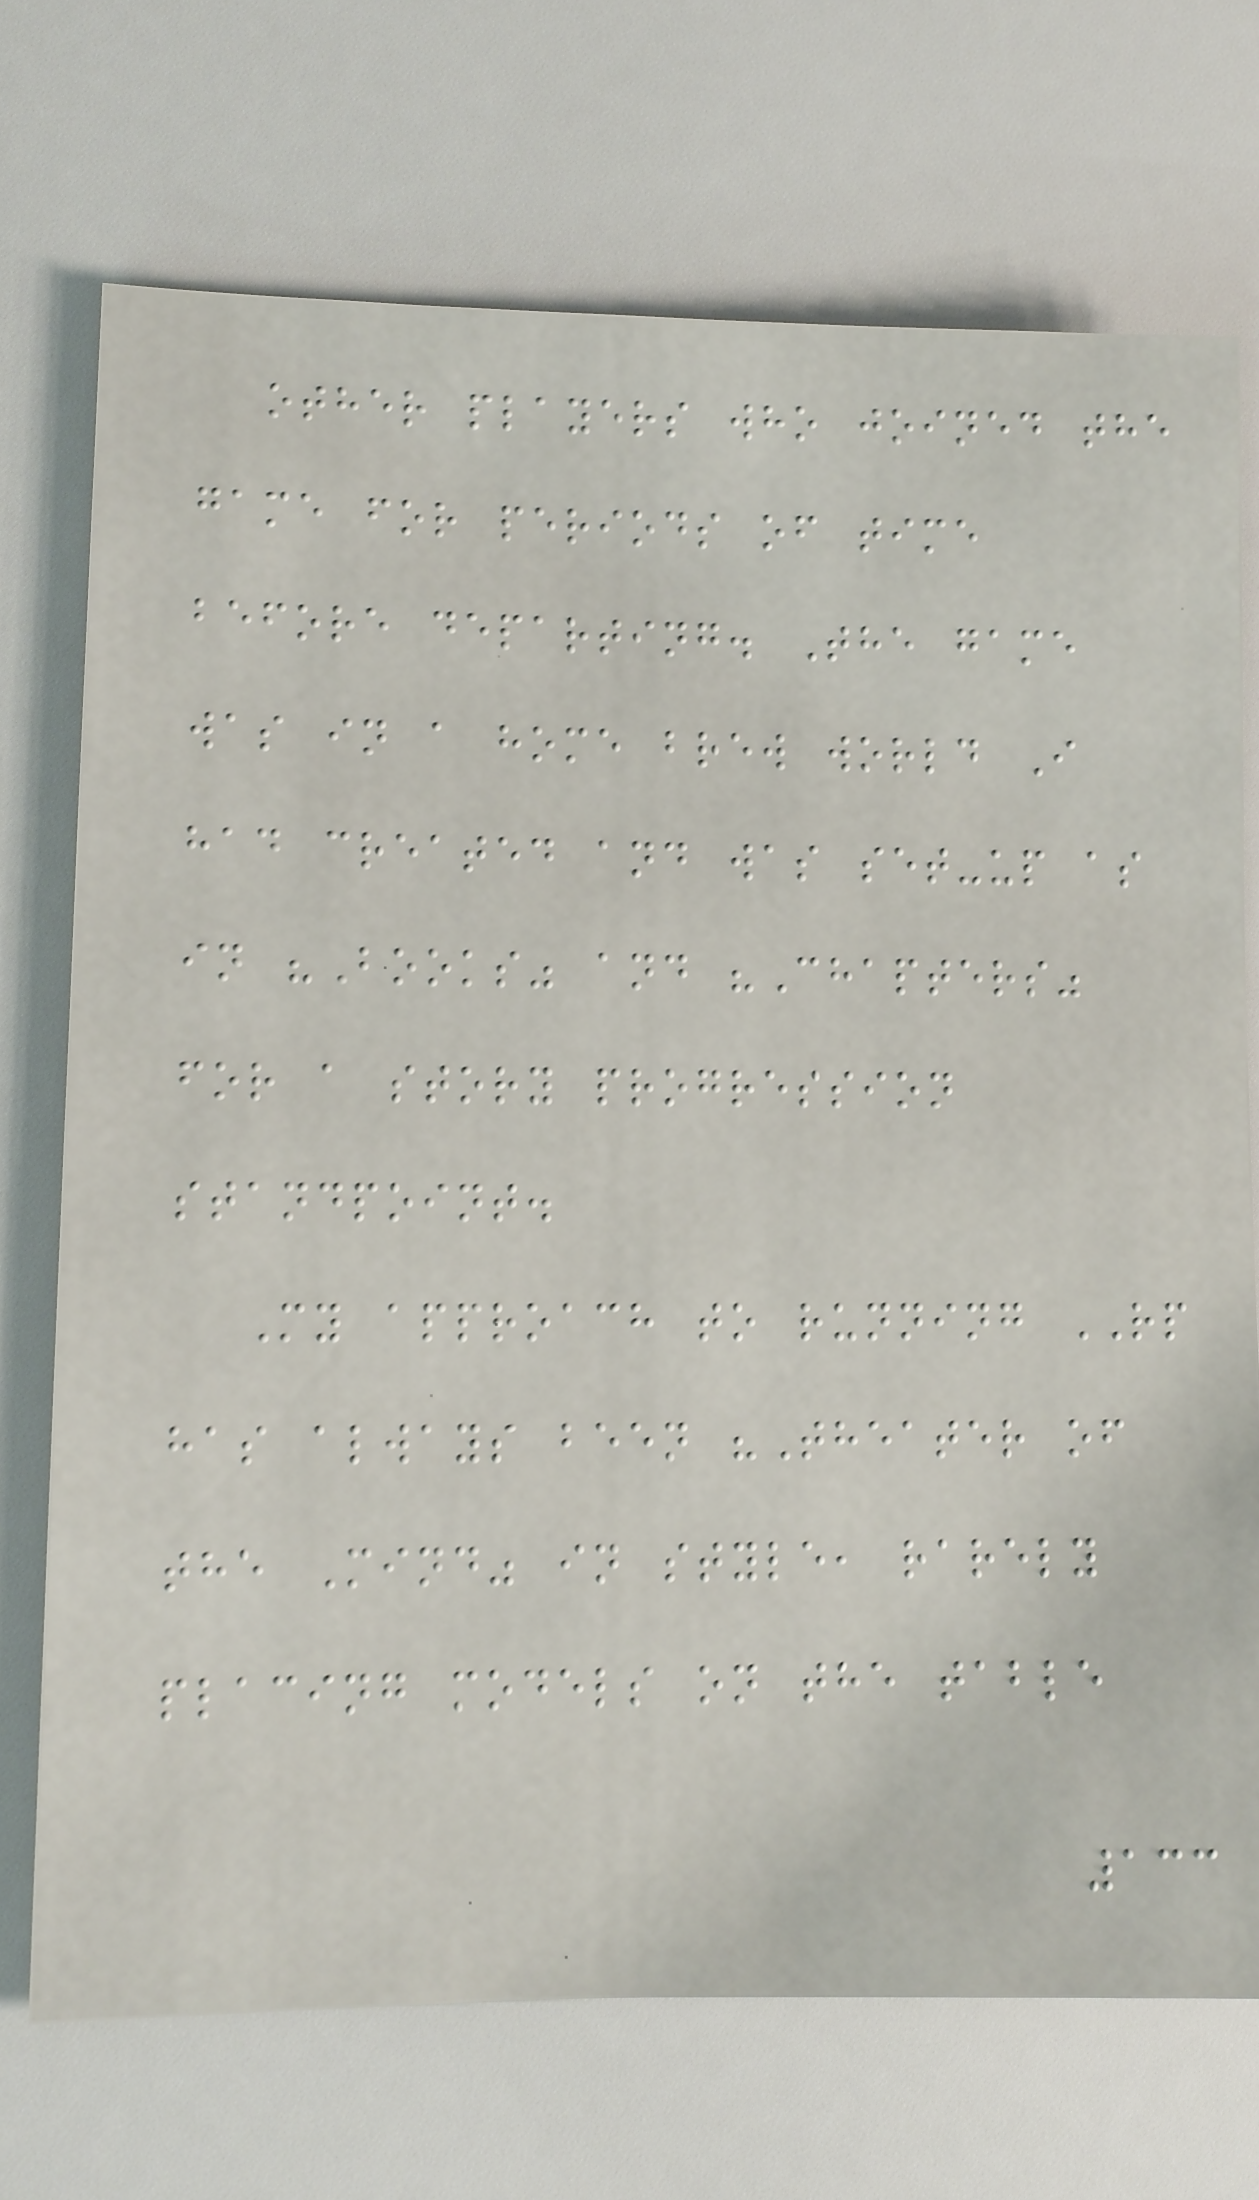other players who joined the
game for periods of time
before departing. The game
was in a home brew world I
had created and was set-up as
in "Books" and "Chapters"
for a story progression
standpoint.
My approach to running RP
has always been "Theater of
the Mind" in style, rarely
placing models on the table
133
